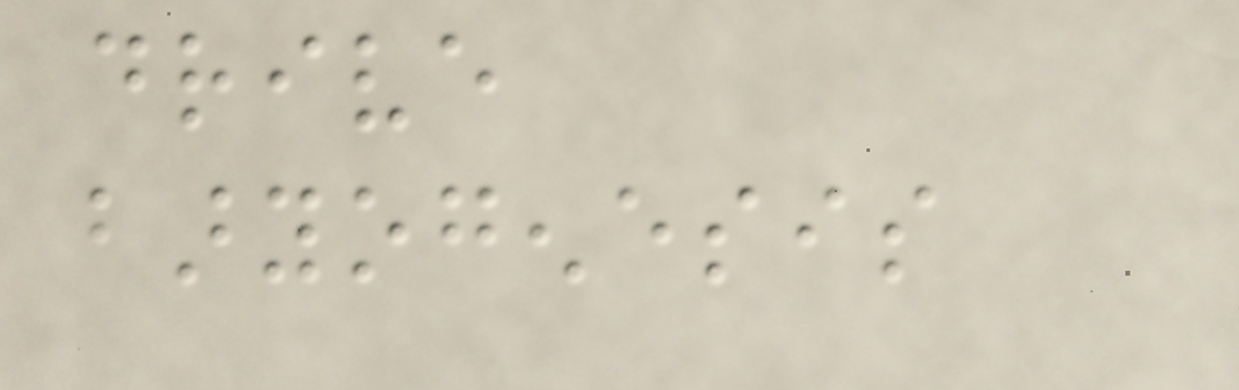drive
baryogenesis
